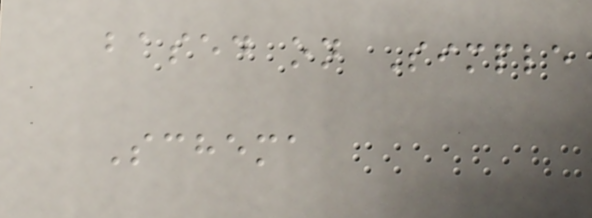based on Simple
Schema
